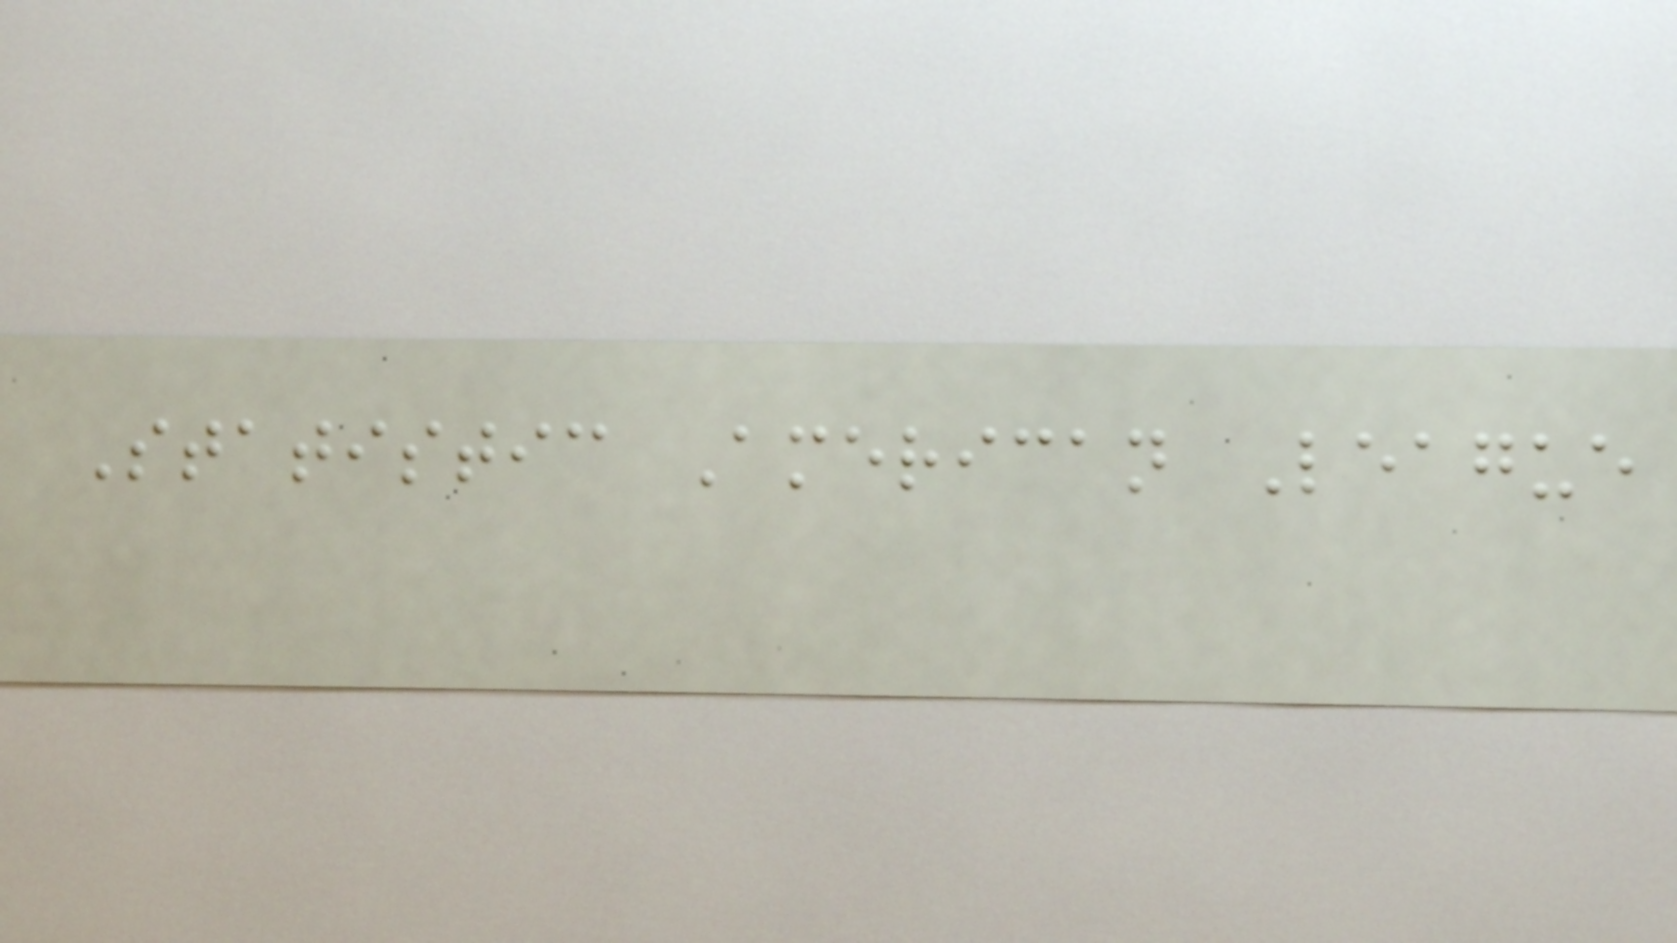Statistic American League
